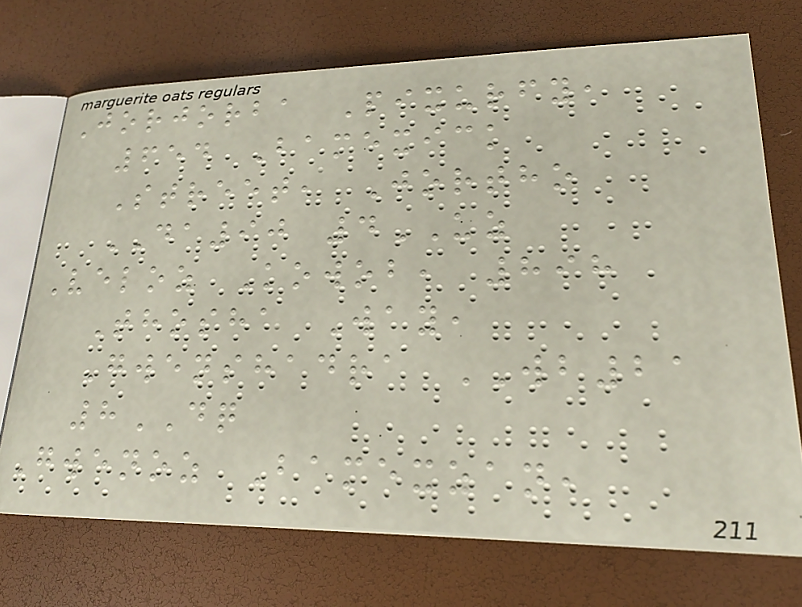Jorjorba Pixurfy,
654 Bamexick
Street, Jortho
DA90 4UZ
Veloz Kowob, 898
Thosha Way,
Gwenshadra WB21
8DQ
Gwenoz Bamexzan,
